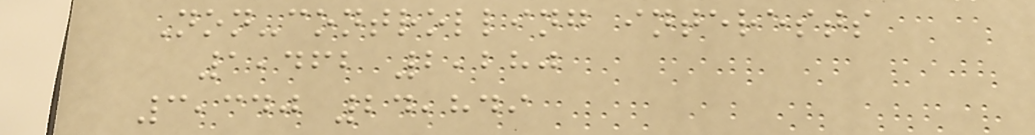Non-controlling interests
1,462 2,280
3,340 24,849
